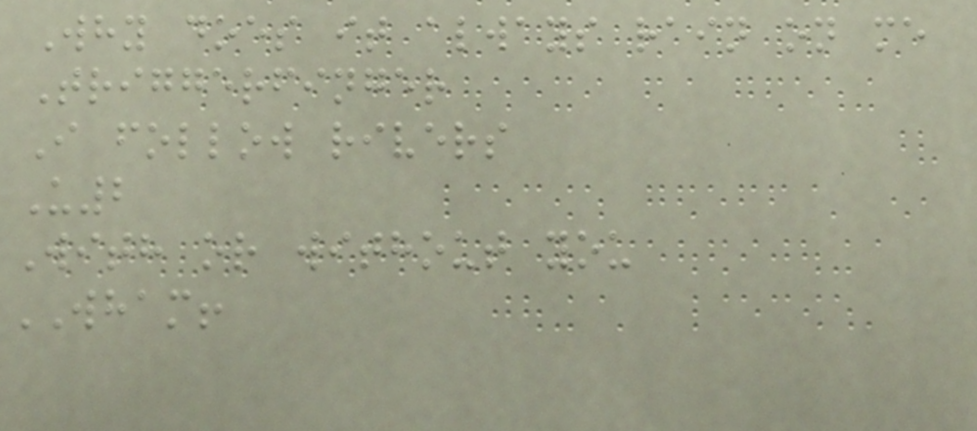Why does it always rain on me
Triggerfinger
I follow rivers
U2
With or without you
WHAM!
